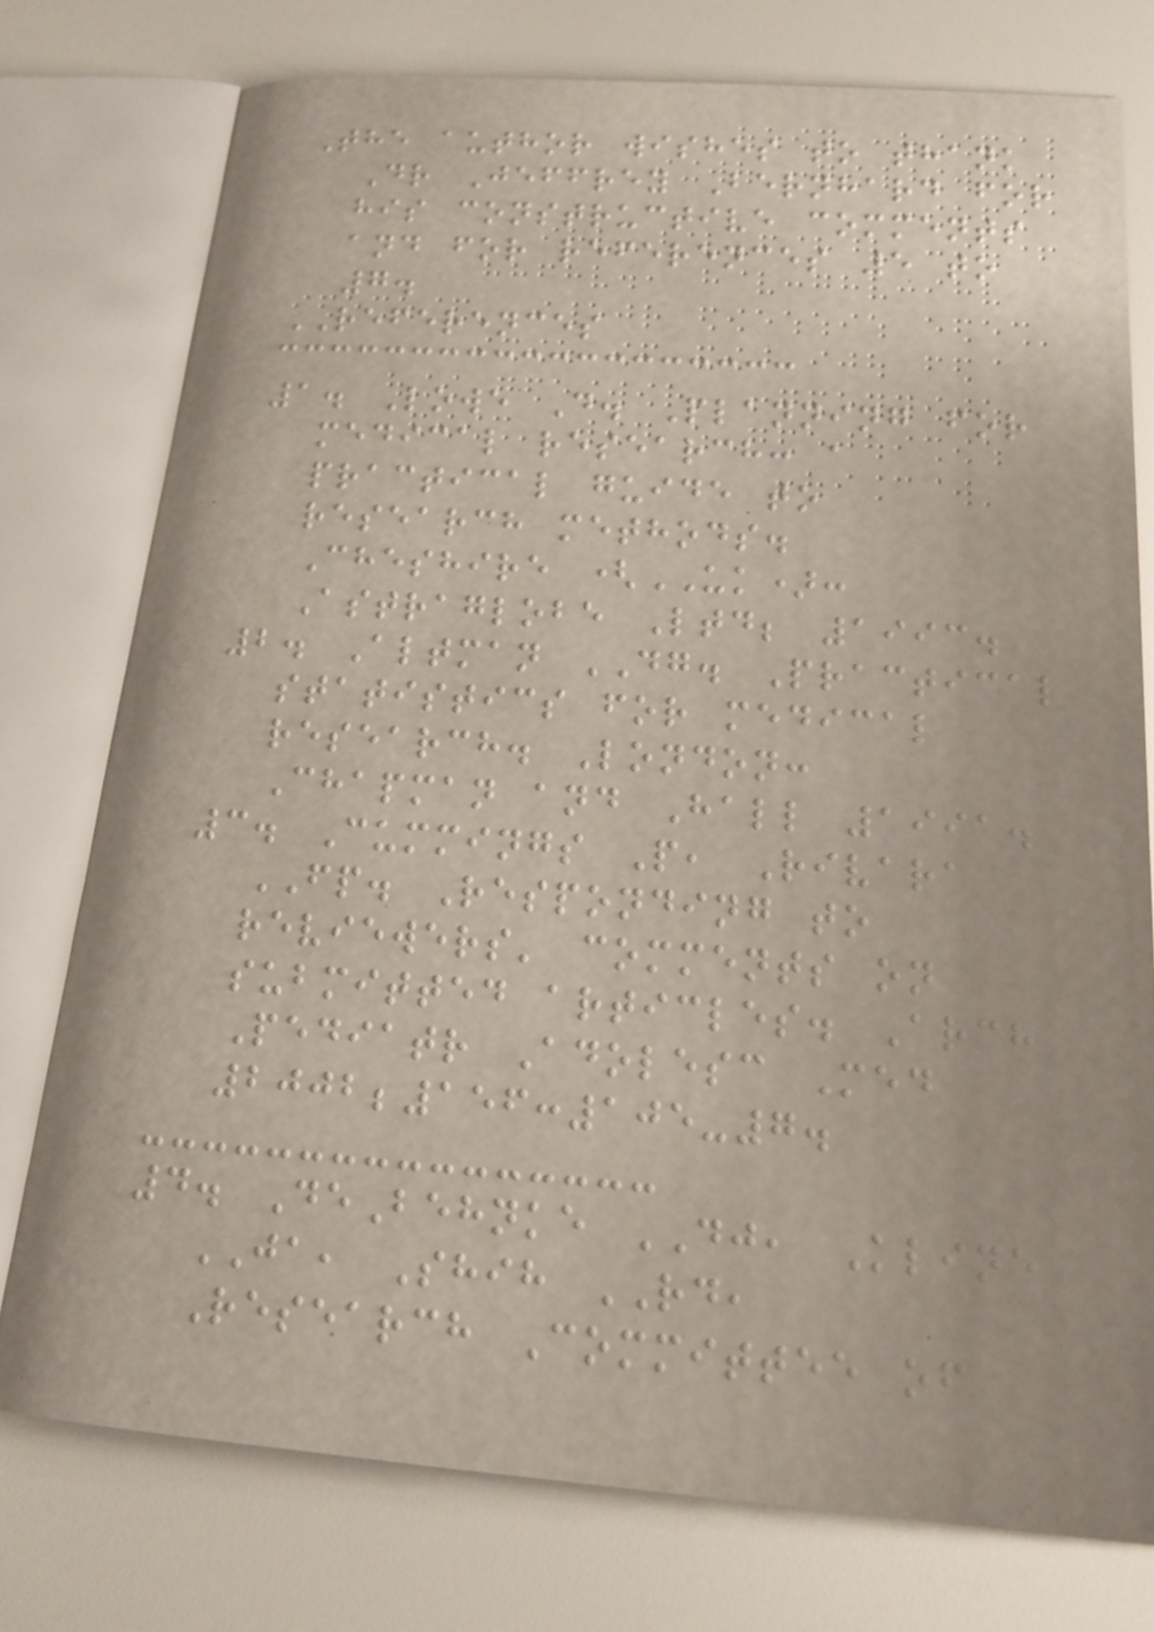The author wishes to thank
Dr Jeffrey Bernhard for
his constructive comments
and for references 5 to
7.
REFERENCES
1. Lowe D. Planning for
medical research: a
practical guide to
research methods.
Cheshire (UK):
Astraglobe Ltd; 1993.
2. Altman DG. Practical
statistics for medical
research. London:
Chapman and Hall 1991.
3. Cummings P, Rivara
FP. Responding to
reviewers' comments on
submitted articles. Arch
Pediatr Adolesc Med
2002;156:105-7.
4. DeBehnke DJ, Kline
JA, Shih RD,
Research Committee of
